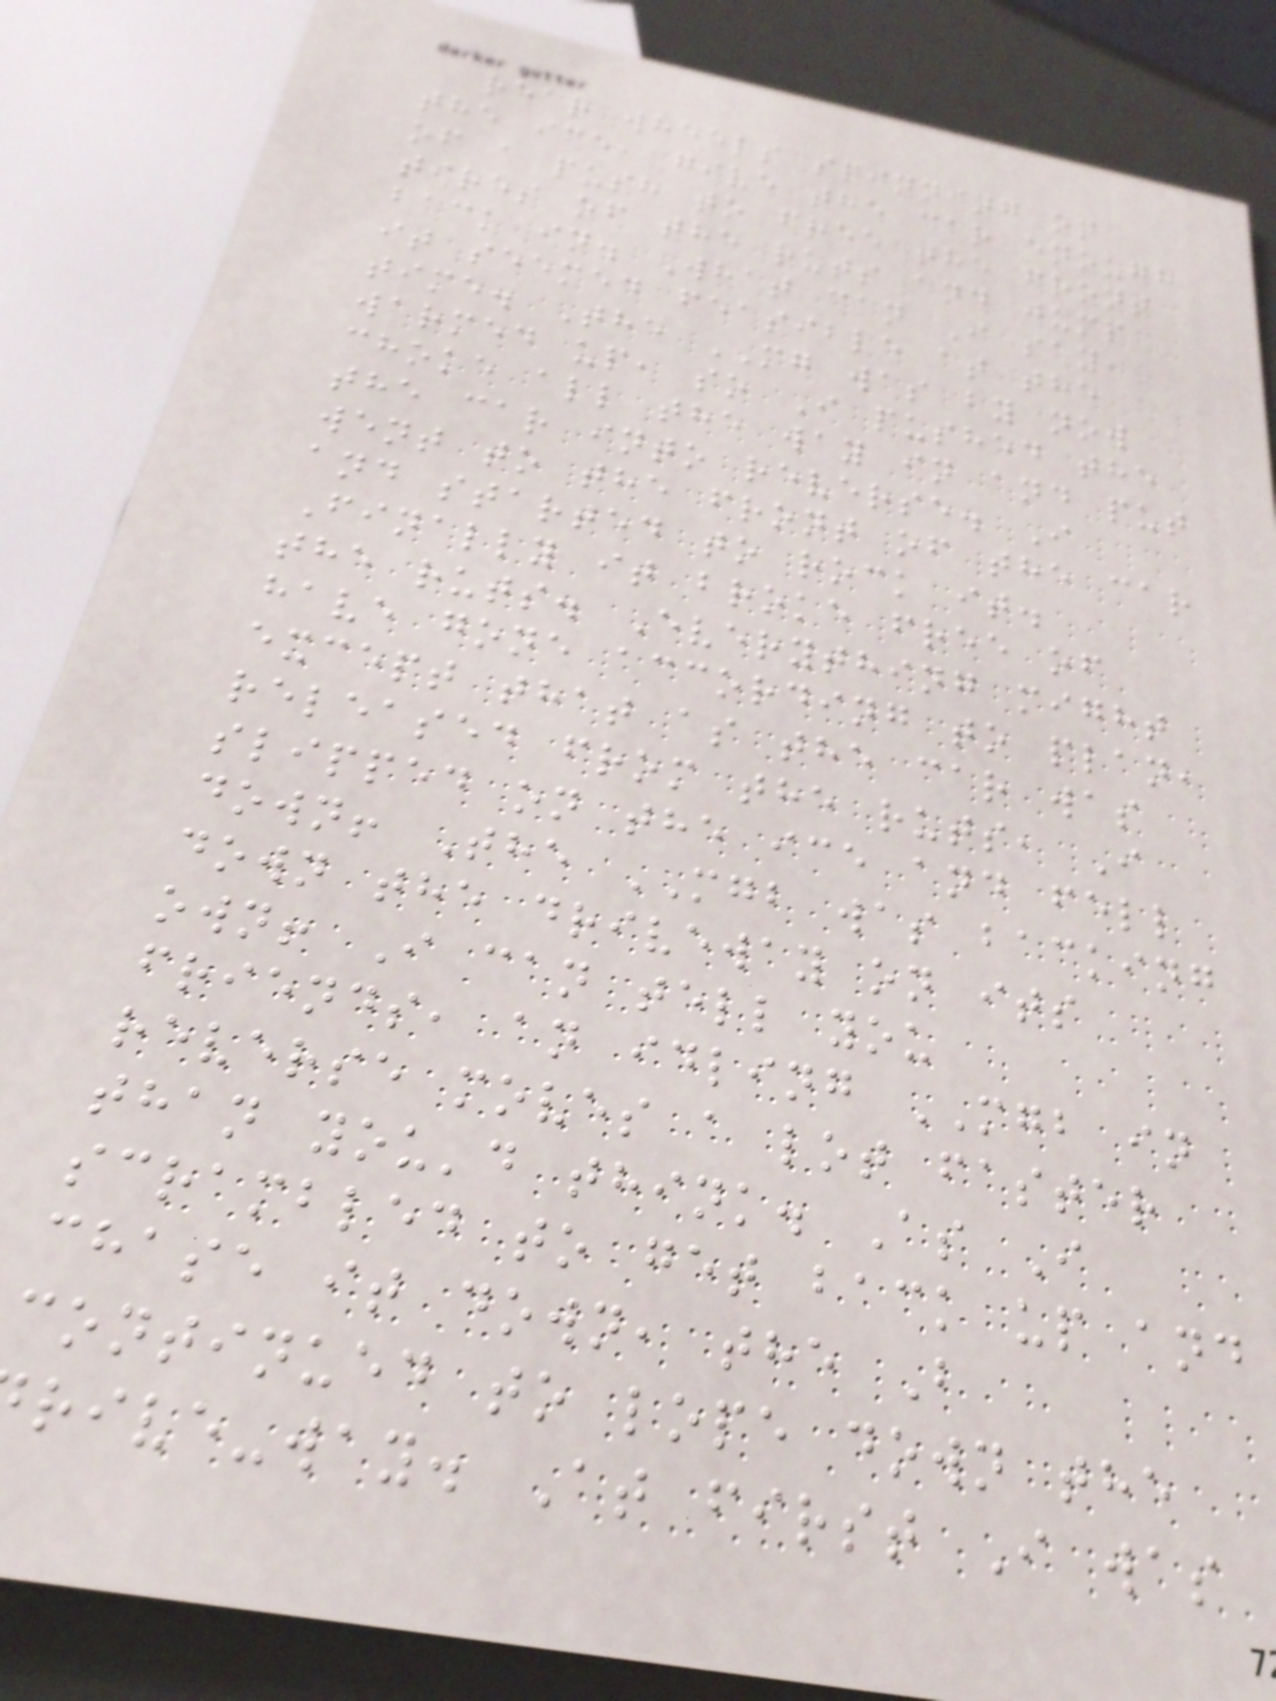rear wheels spinning on
the ice, give the car enough
of a push to free the front
tires of the ruts and jump
back in. What can I say,
it seemed feasible at the
time. The MG was by now
warmed up, so I pushed the
choke all the way in and put
the car into reverse. I
went to the front of the car
and started to rock it.
Finally it broke free of
the ruts. Everything might
have gone according to plan,
except that as the car was
released from the ruts, I
slipped on the ice and fell
down! The MGB was backing
down the driveway on its
own! I can tell you
friends, an idling MGB in
reverse moves a lot faster
than you'd think. As I
scrambled to get back up and
chase it down, the B
continued to lope down the
rive-way. At first I was
